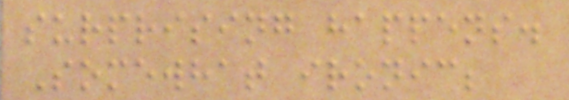surprising happens.
Somewhat ironic;
